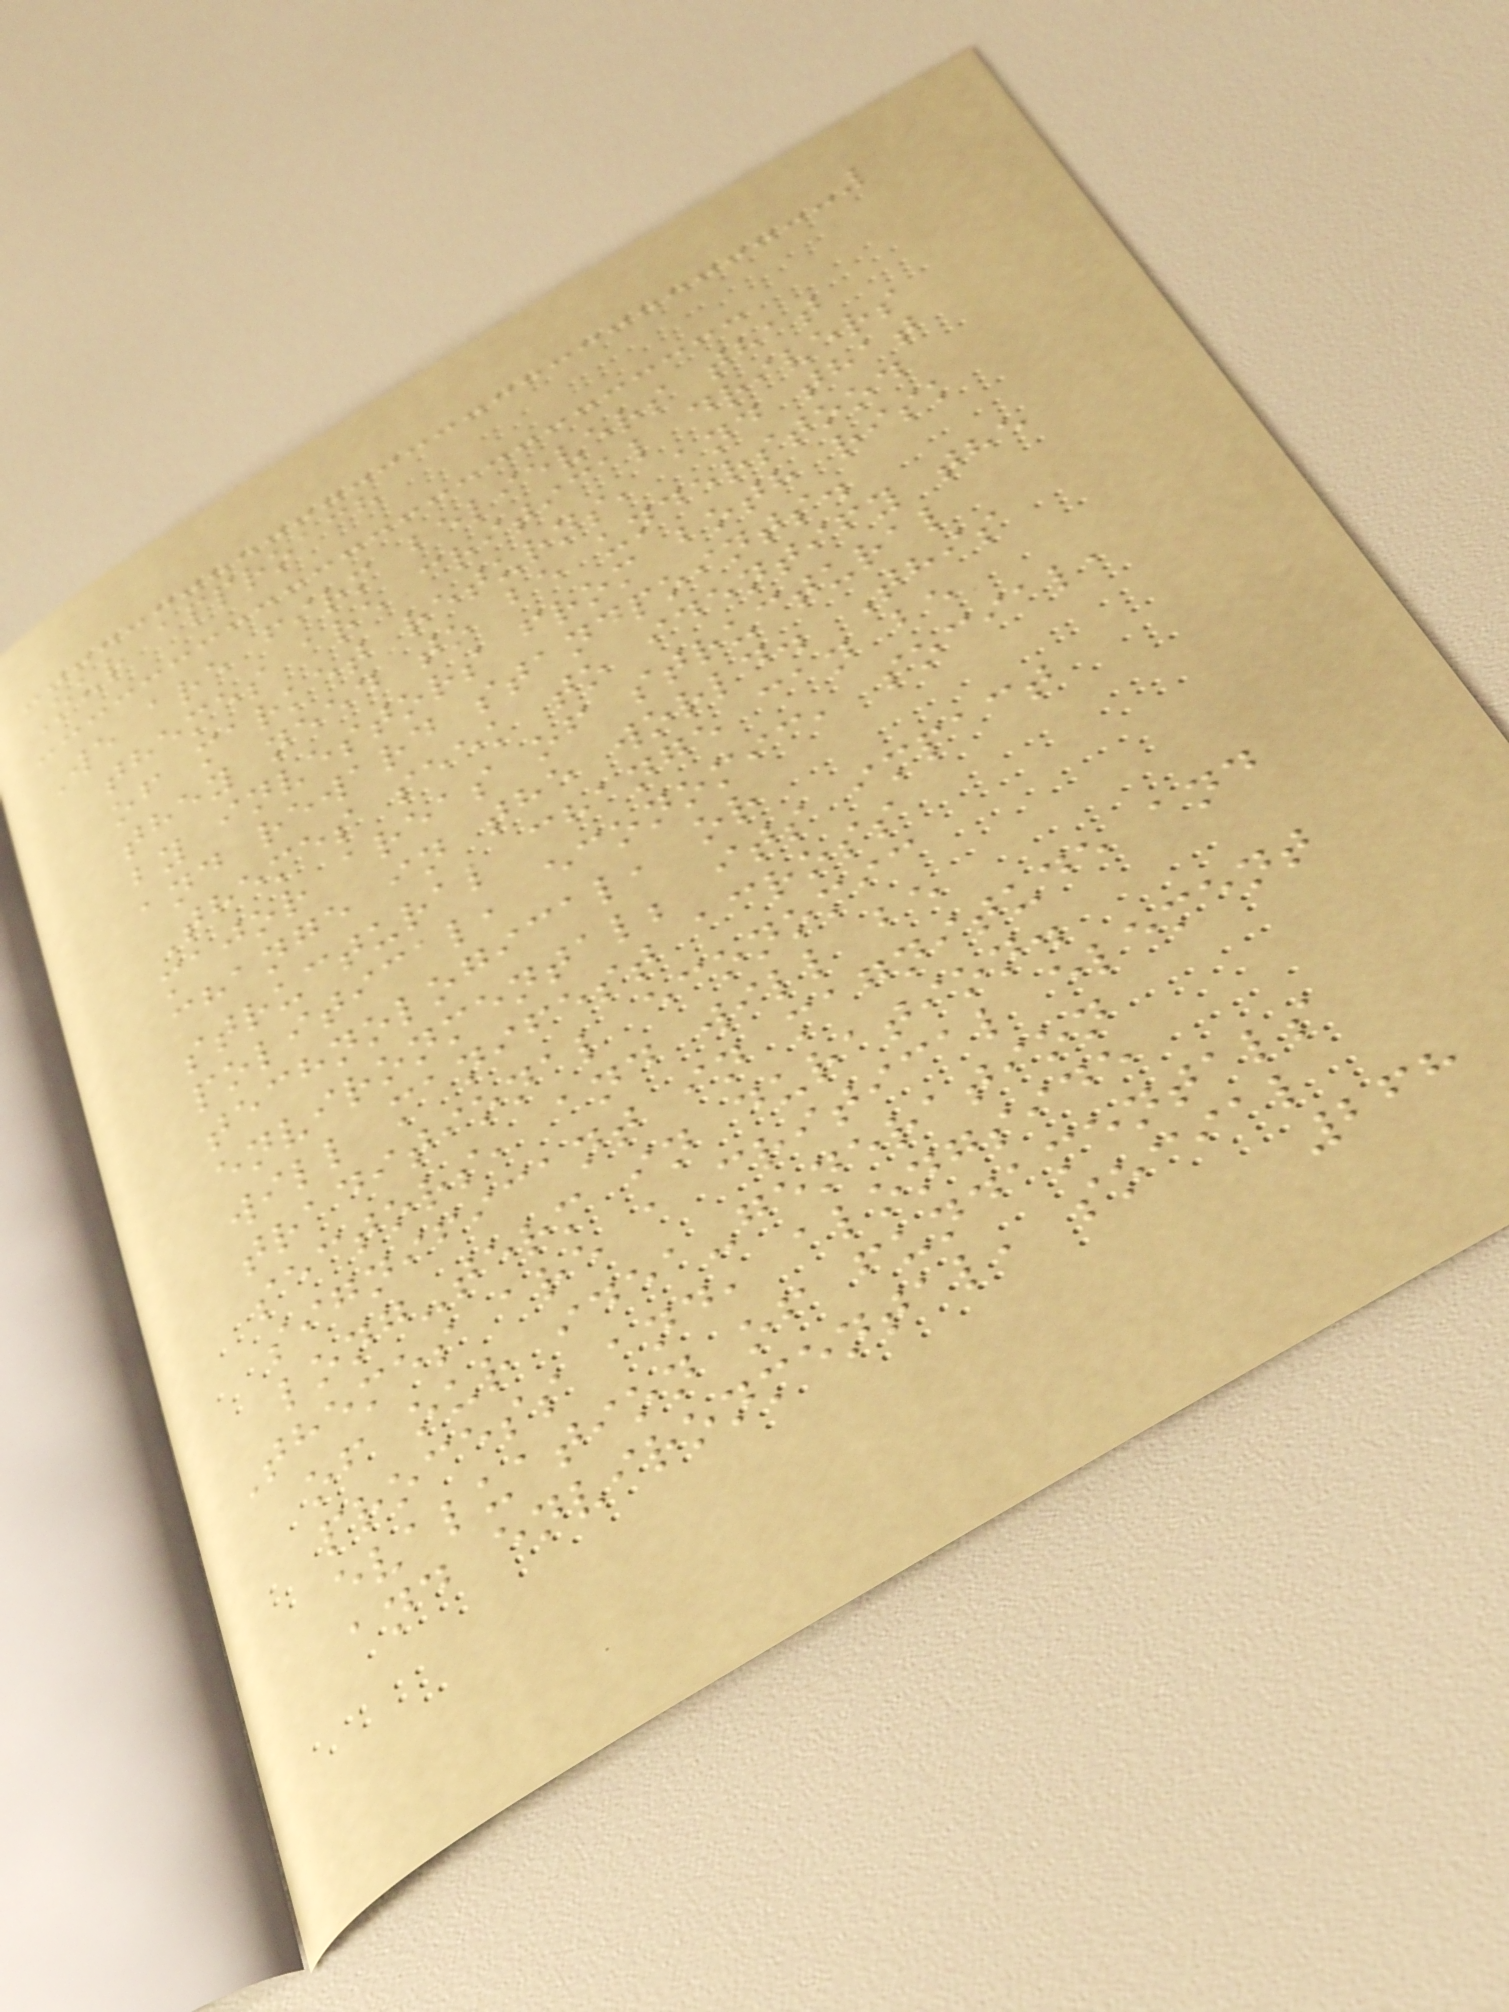Our approach
We are firm believers that
themes are critical drivers
of market returns, and that
they need to be understood
by investors from both risk
and reward standpoints.
Themes seek to identify the
major areas of structural
change in the world. This
structural change can be
political, economic, social,
technological, or
environmental; its impact
will manifest across
traditional economic
sectors, and will be
significant in magnitude and
long-term in duration.
Themes are a critical element
of our idea-generation
process and, alongside
evaluation of fundamentals
and environmental, social
268
